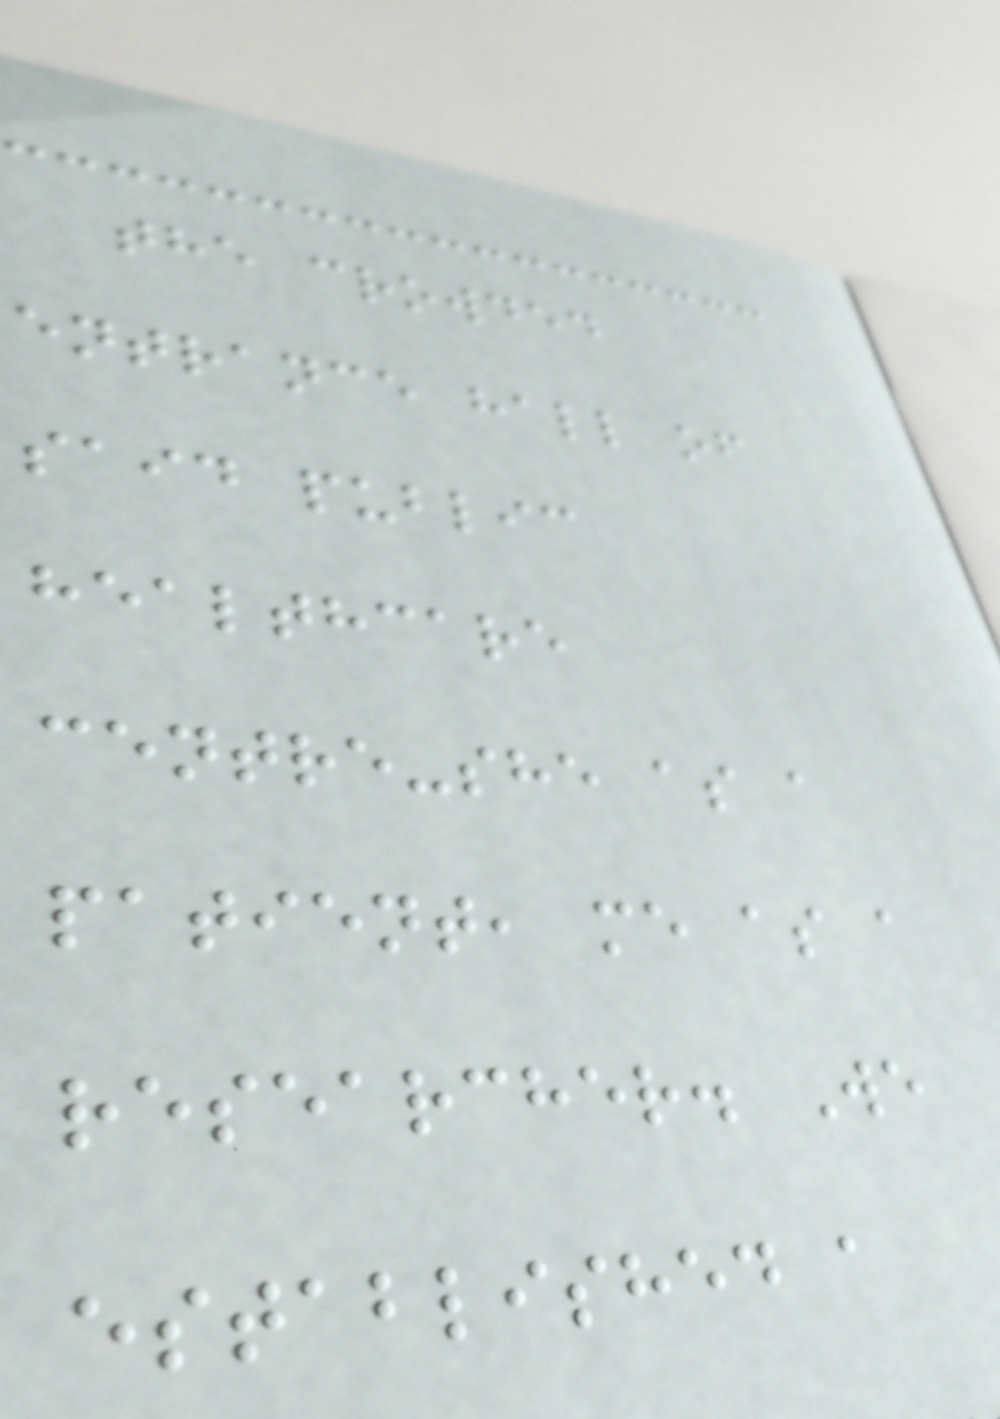the crowded
entrance hall of
said public
healthcare
centre-she as a
patient, me as a
researcher. We
established a
